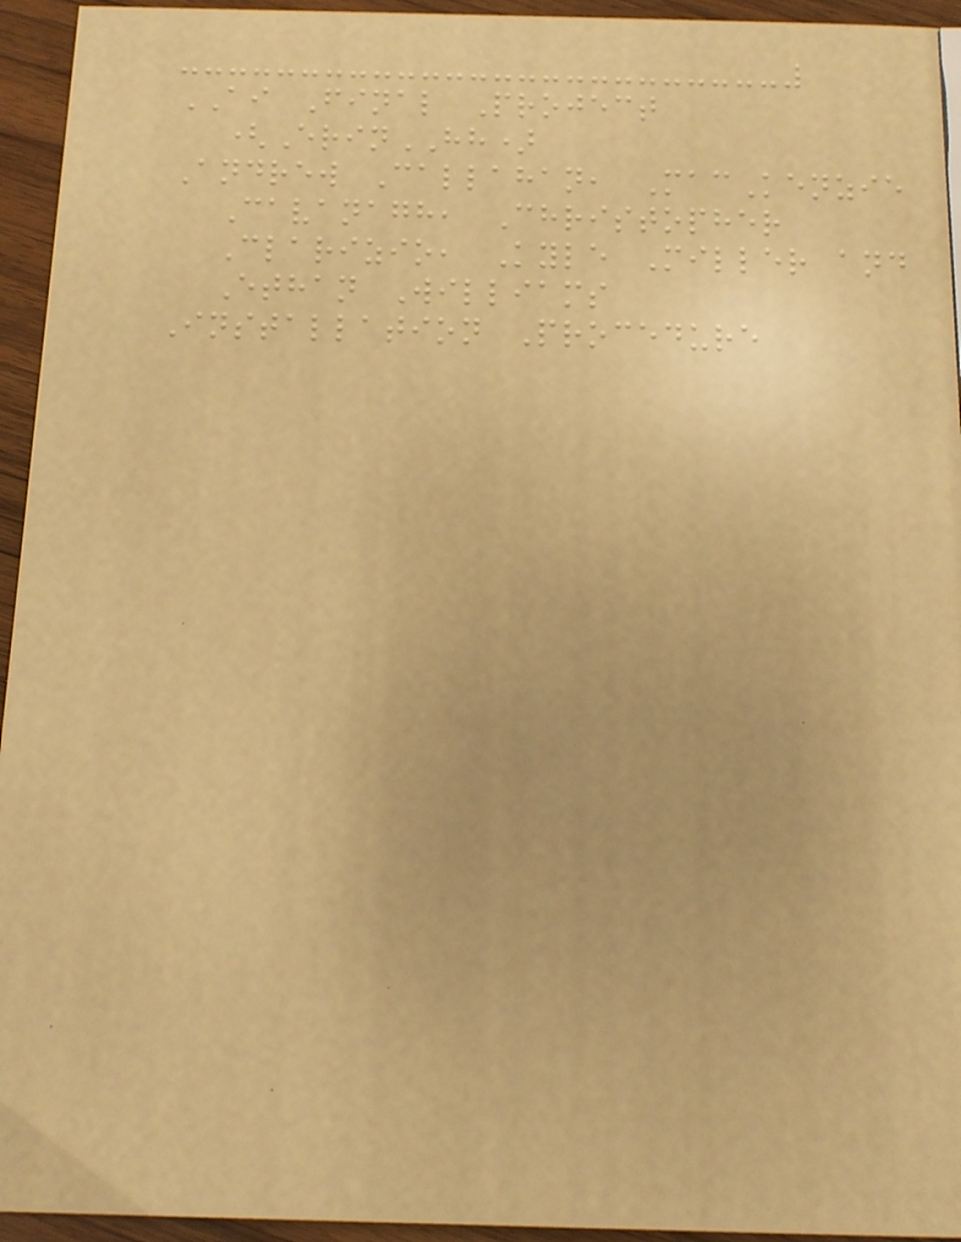AI Final Project
(ErinHH)
Andrew Callahan, MacKenzie
Cavanagh, Christopher
Clarizio, Kyle Miller and
Ethan Williams
Installation Procedure
